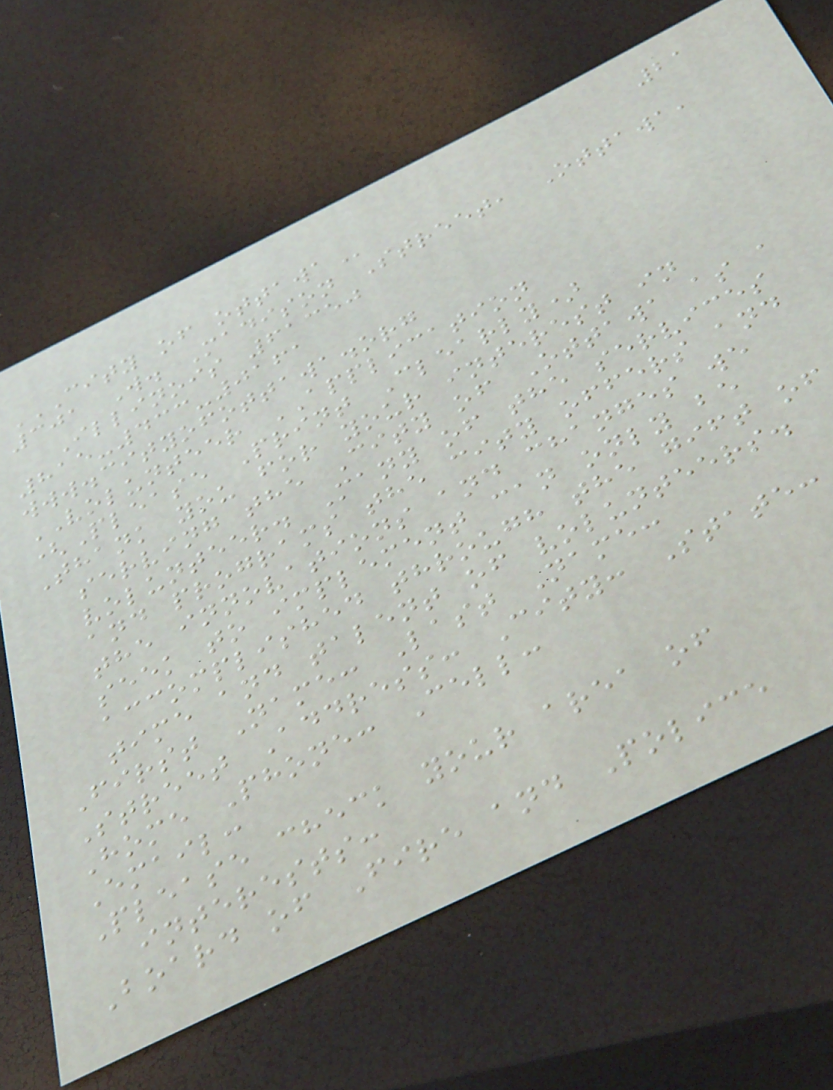21
CITY OF OTTAWA
301 W. Madison Street, Ottawa,
Illinois 61350
815-433-0161
www.cityofottawa.org
VOLUNTEER APPLICATION
(Please Print Clearly)
Thank you for your interest in
serving the City of Ottawa as a
volunteer. Many of the services
and programs the city offers and
the innovations and changes we
seek to implement can only be
accomplished through the gift of
time and talent of volunteers.
First Name: Last Name:
Street Address: City: State:
Home Phone: Cell:
Email:
Please check your area of
interests:
Board of Fire and Police
